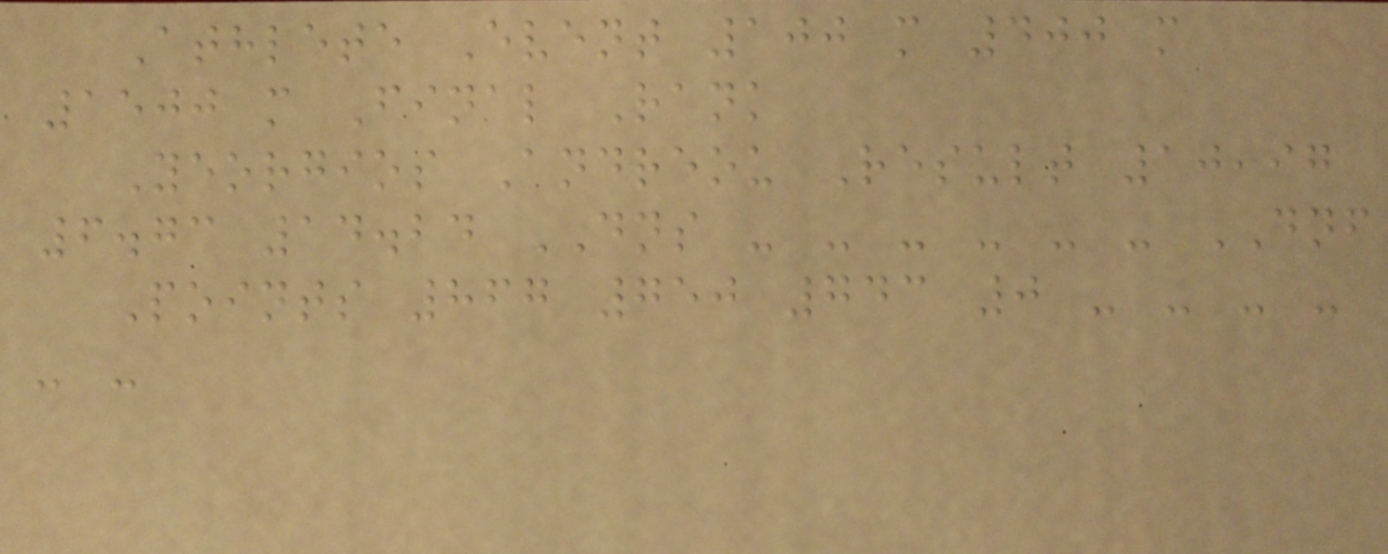Athlete Event 100 m 400 m
1500 m Final Rank
Yeorgios Andreou Result 10,97
6.73 14.24 DNS - - - - - - DNF
Points 867 750 743 0 - - - -
- -
